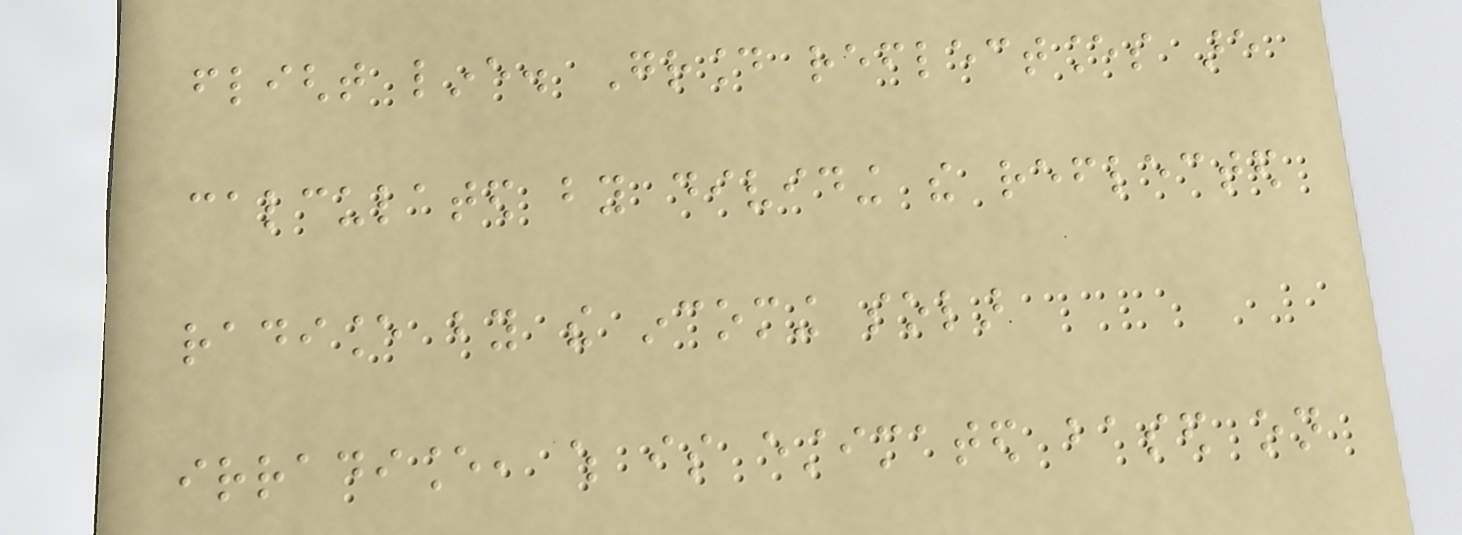flight line. Ground reflectances are
calculated by dividing the reflected
radiance by the incoming solar
irradiance, which is estimated based on
